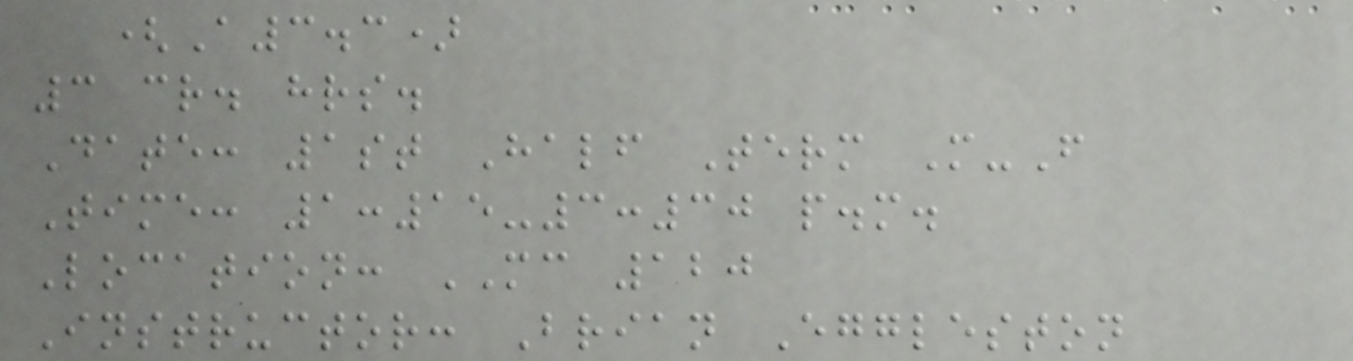(A3.3)
3 cr. hrs.
Date: 1st Half Term M-F
Time: 1:15-3:30 p.m.
Location: MC 120
Instructor: Brian Eggleston
